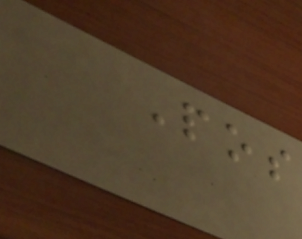Pos
